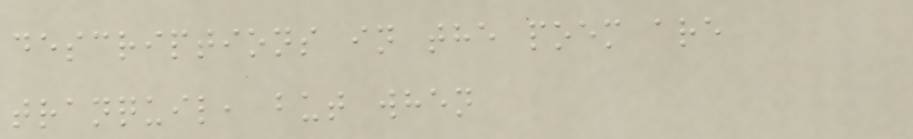descriptions in the poem are
tranquil, but when
